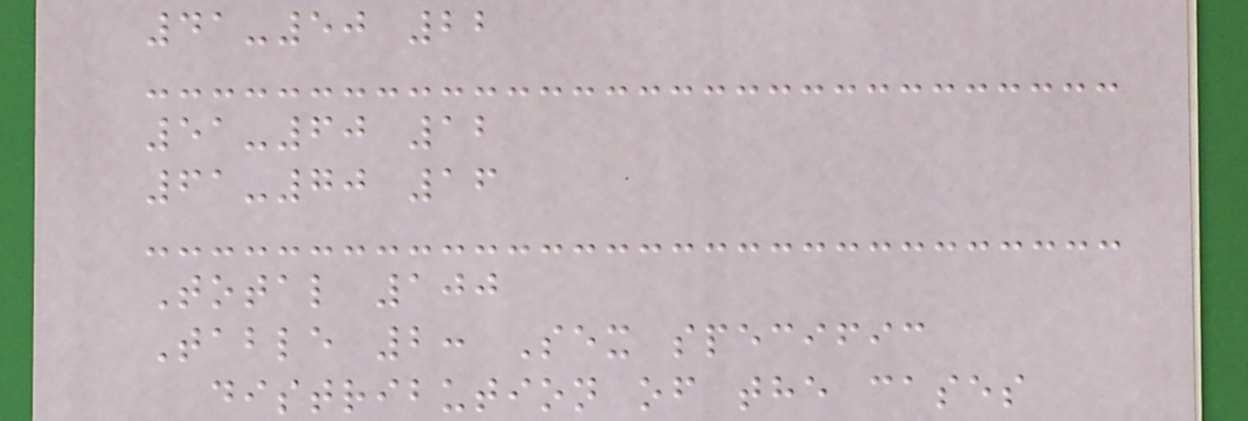41-50 22
51-60 12
61-70 16
Total 100
Table 2: Sex specific
distribution of the cases
